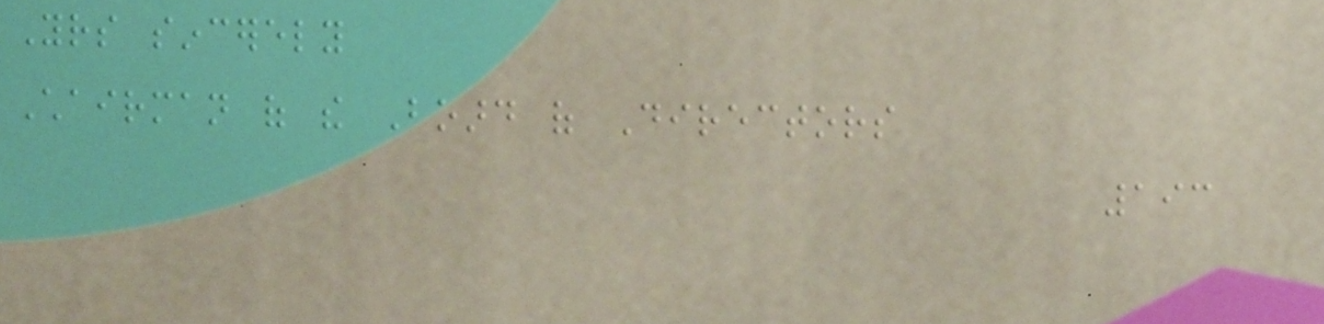Yours sincerely
Chairman of the Board of Directors
193
